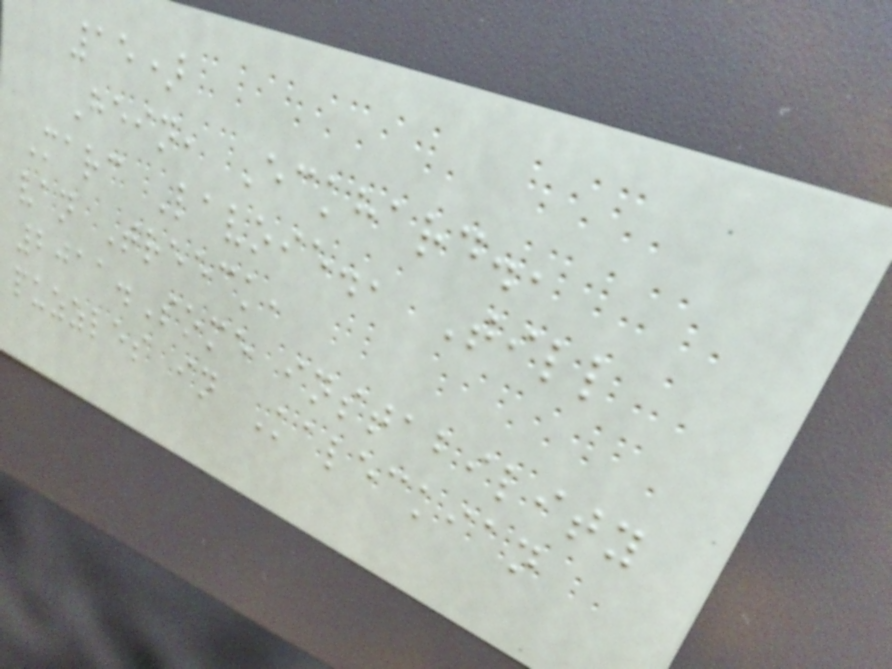15)
Hein, Eckhard.,
Marc Lavoie., Till
van Treeck,
2011.Some instability
puzzles in Kaleckian
